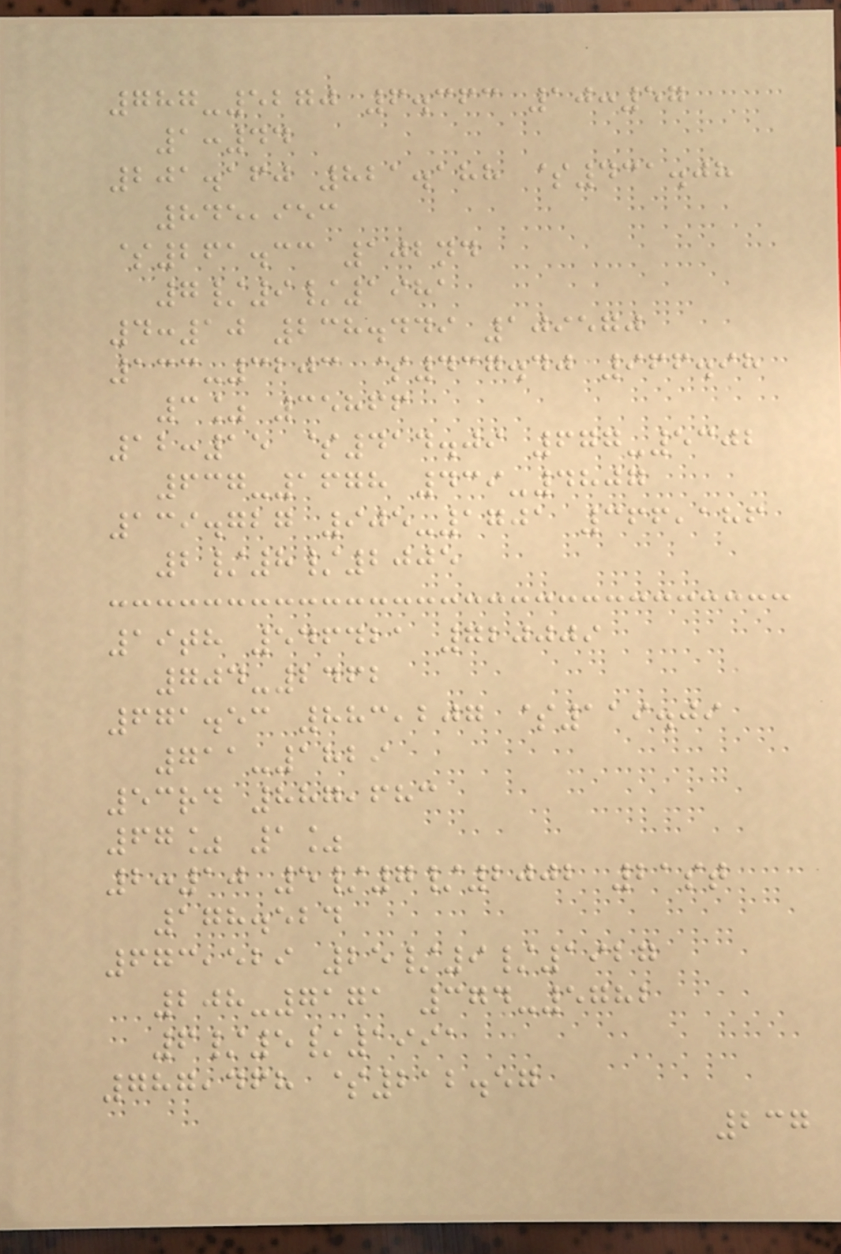787-5270 6.363 10:57
1:44
201.160 821.188 $431.08
845,953
$261.33 102nd
7/9/1981
4:10 238.449 109570
133-3203 $437.40 966.98
3% 35866
12:15 $414.09 677-5302
637-1678 439-4807
139.727 905-1701 366,186
2/8/2005
19th 546421 720009
704-2462
671.53 883,207 $119.09
711-1829
53rd 887,683
67% 1%
2:10 5/7/2002 21st
178.524
673,529 25/9/1927
208-7171 374-5782
6/5/1991
787,468 $212.57
237
